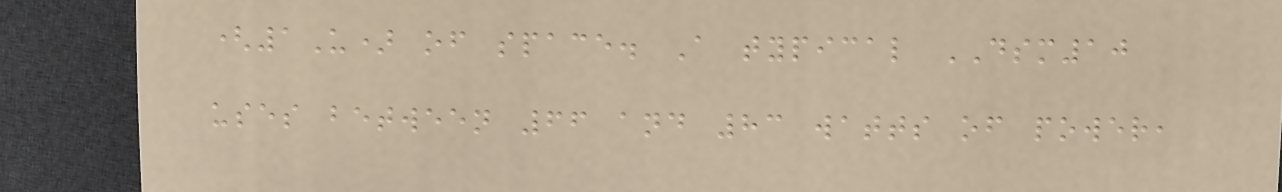(1U) of space. A typical DSM10
uses between 66 and 83 watts of power,
